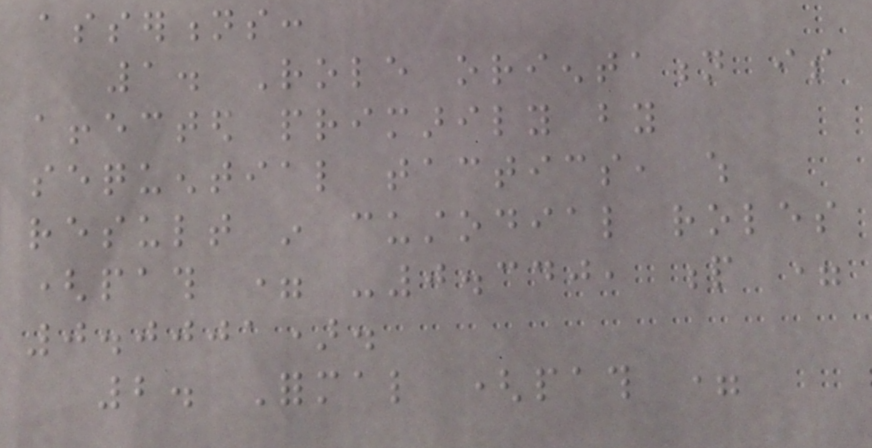assertions:
1. Role orientation is
affected primarily by
sequential tactics, which
result in custodial roles
(path = -0.340, p =
0.0001).
2. Formal (path =
